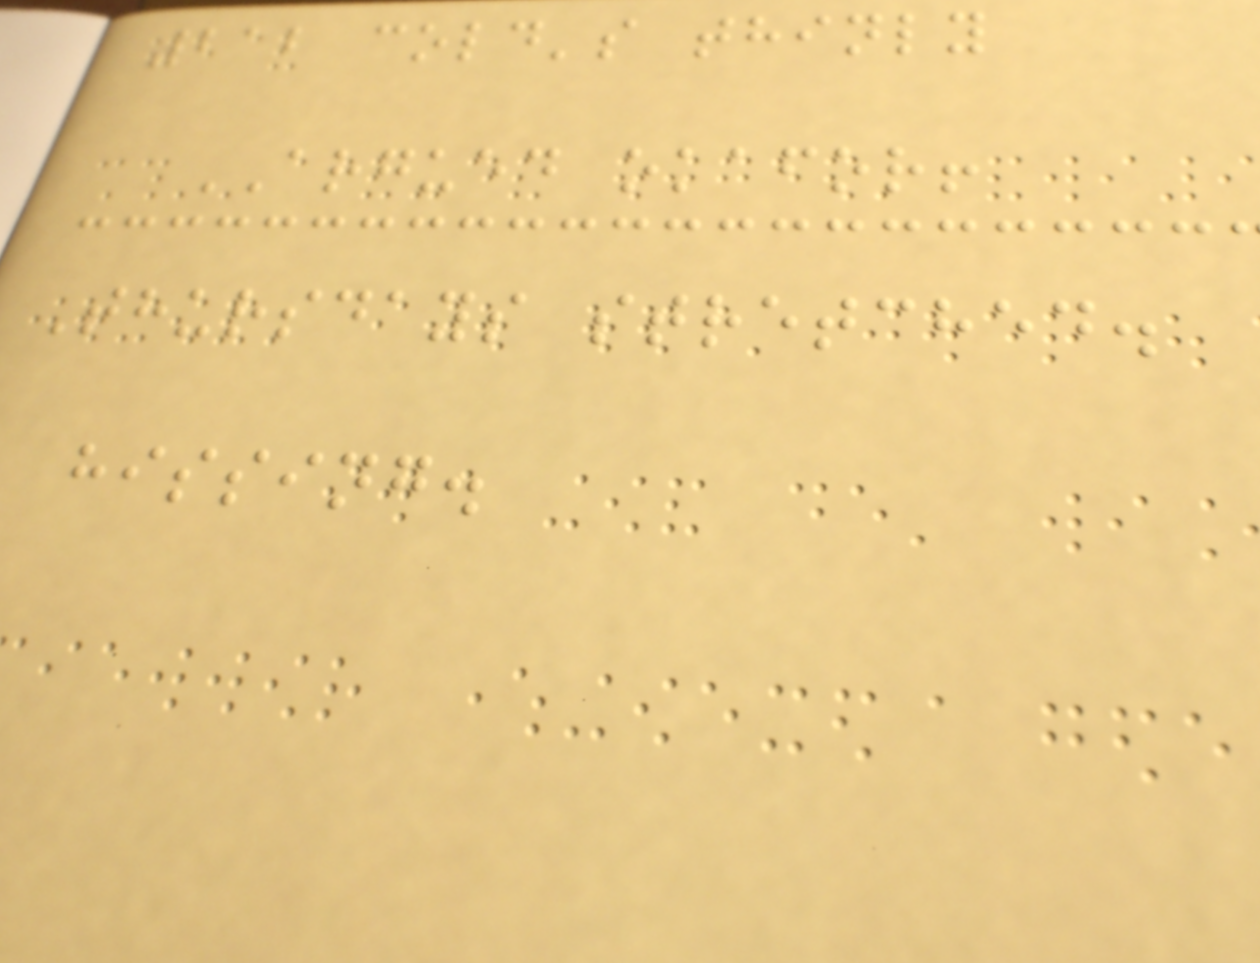212 cold's thinly
ARGUED okafor!
Thursdays stretched.
hissing.
